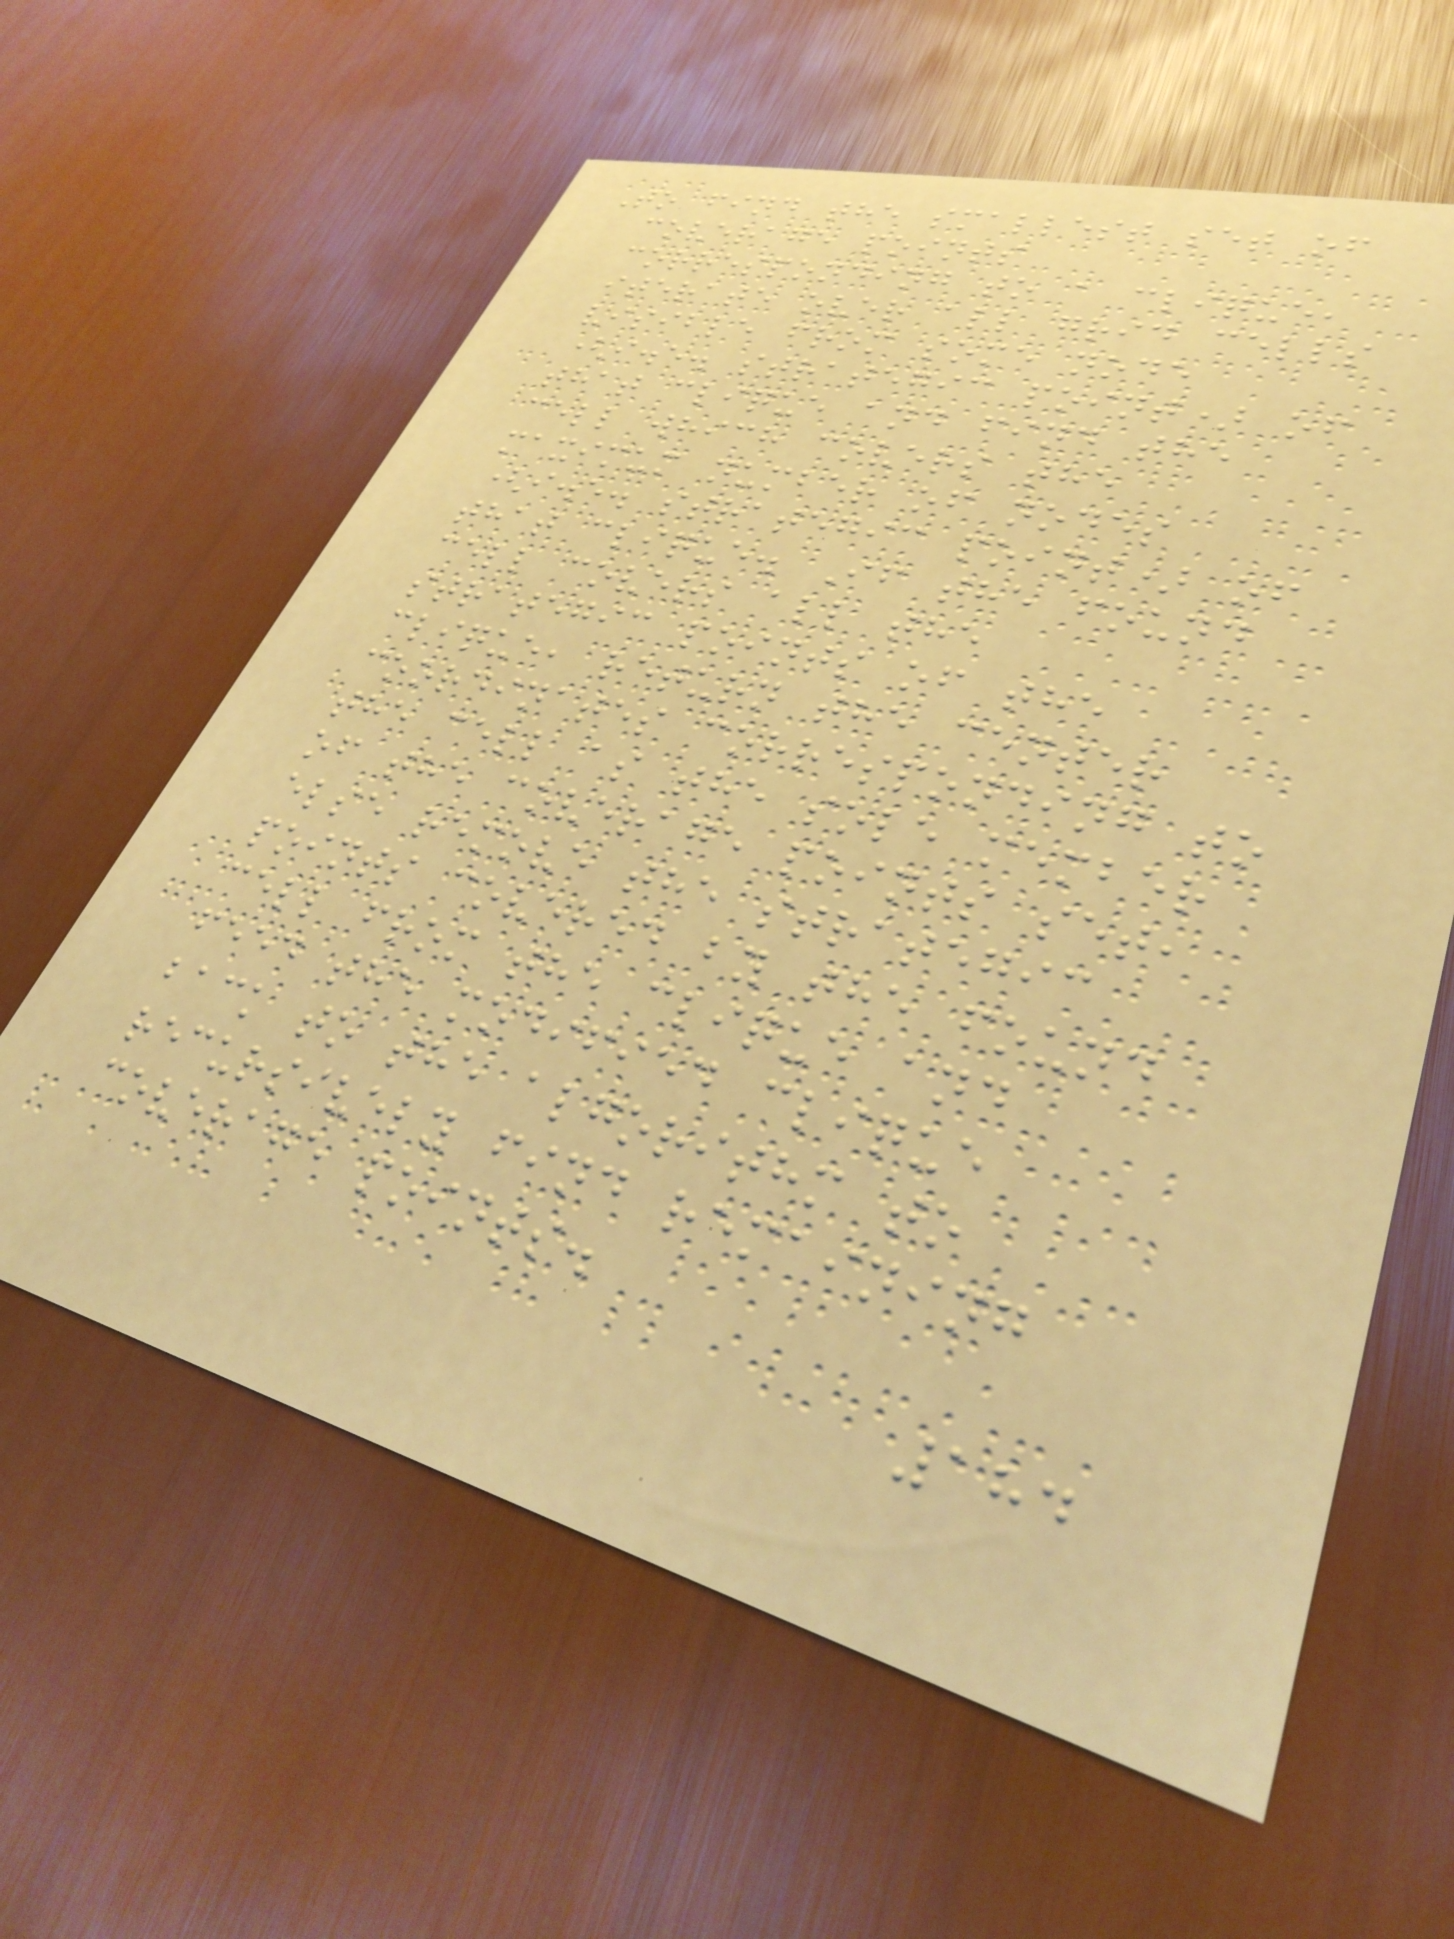To find the smallest set of
coverage points
corresponding to a clique,
iterate over all grid cells
visible from some node
(i.e. strategic point) of
that clique and find the
cell which covers the
maximum number of nodes
(i.e. strategic point) of
that clique. If the found
cell covers all the
strategic points of the
clique, return the center
coordinates corresponding to
the cell as the sole member
of the coverage points set,
else remove the strategic
points covered by the found
cell from the clique and
feed the modified clique
back to the algorithm to
recursively find remaining
coverage points.
184
